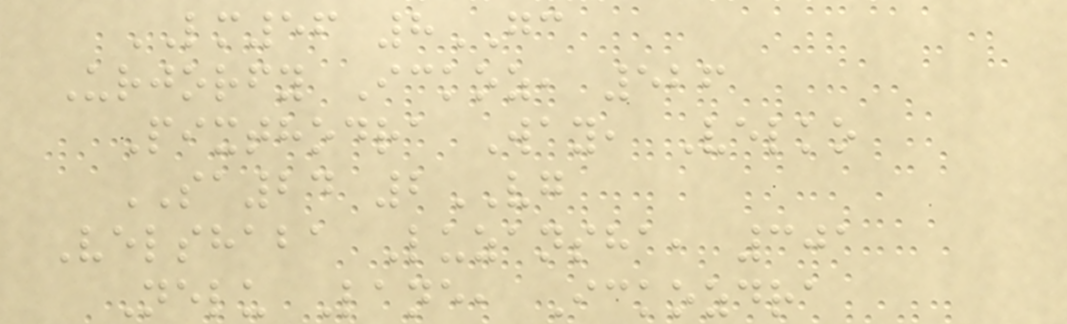LM56 8GC
Urjorfy Ickoz, 526
Pixthodra Way, Velko
SA24 2VG
Velshaba Luzansha, 301
Nelu Lane, Ickozdra
